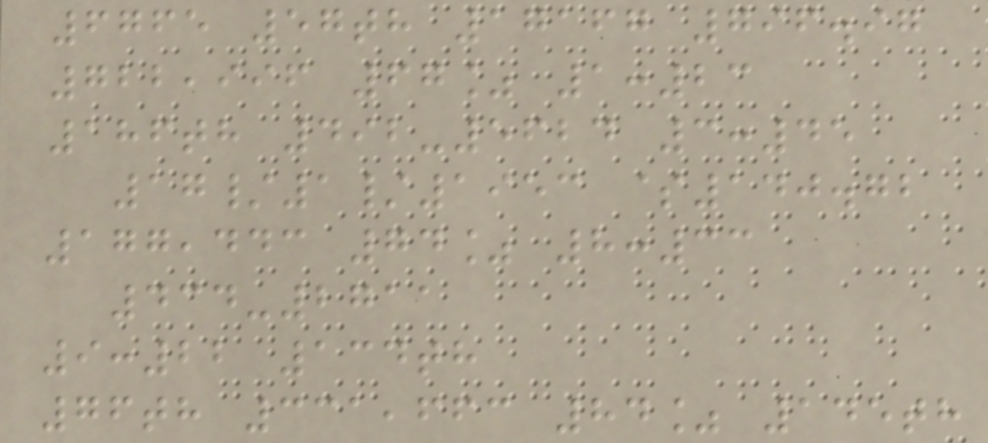6765 57th 17167 796.97
722,996 67% 1:23
186th 492-5624 3:45
17/1/1953 $140.72
177,443 74% 8:33
434-2711
9:22 134th
76th 331,663 84% 145th
